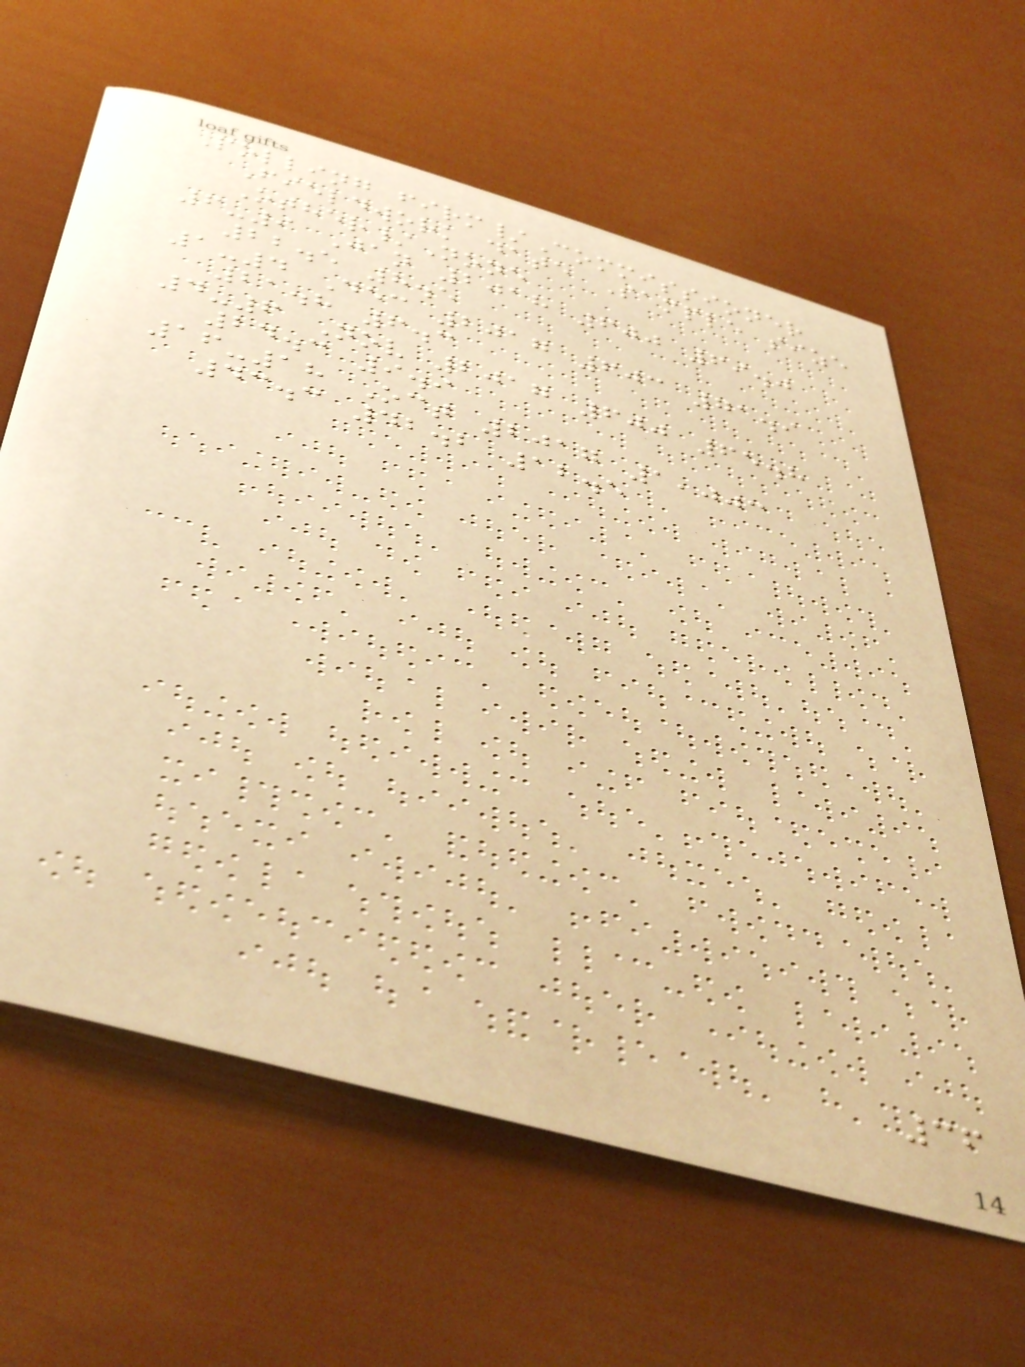Polling firm/Commissioner
Fieldwork date Sample size
Other/None
6-9 Jan 2018 600 69.0
22.5 8.5
1-4 Dec 2017 603 71.9
21.8 6.3
4-6 Nov 2017 600 65.8
24.3 9.9
16-18 Oct 2017 1,003
43.3 42.2 12.5
36
